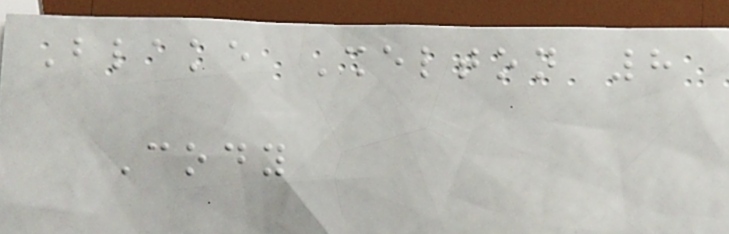Blake Shelton 8
Cody
